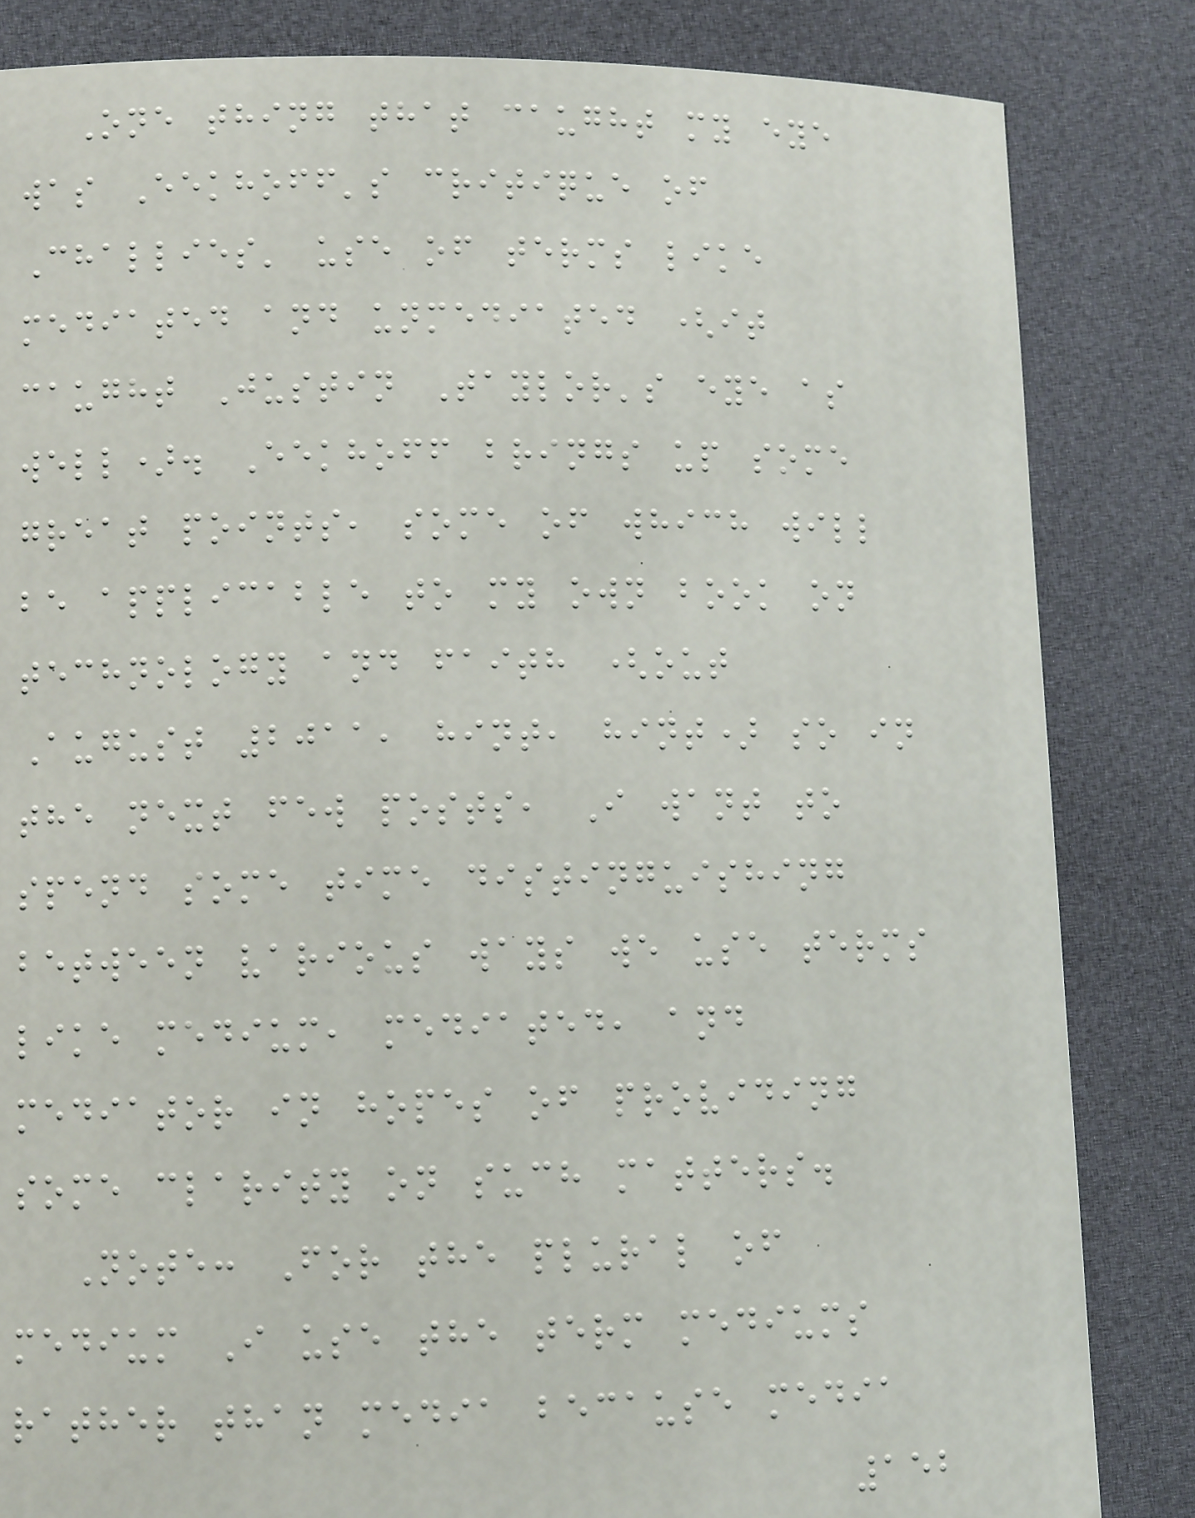One thing that caught my eye
was Eekhoff's critique of
Challies' use of terms like
mediated and unmediated (it
caught Justin Taylor's eye as
well). Eekhoff brings up some
great points, some of which will
be applicable to my own book on
technology and faith (out
August 2011, hint, hint) so in
the next few posts, I want to
spend some time distinguishing
between various ways we use terms
like medium, mediated, and
mediator in hopes of providing
some clarity on such matters.
Note: For the plural of
medium I use the term mediums
rather than media because media
152
